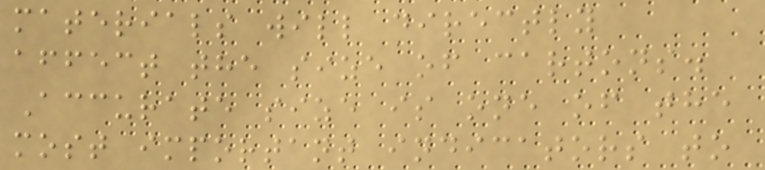materials will directly
affect the size of cartons.
Accurate size is one of the
most important indicators to
